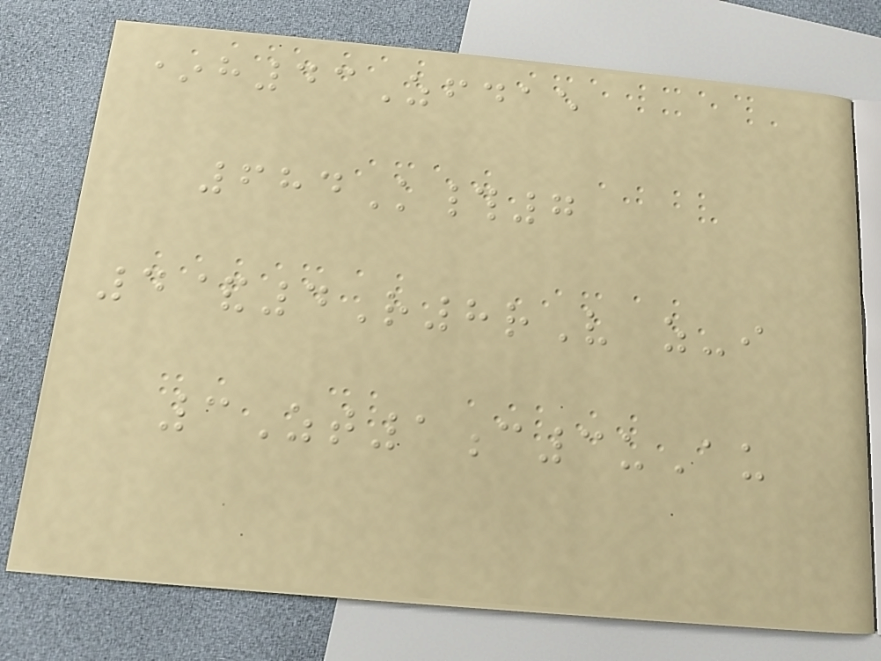*h43Zfdae
684K#7
4&4R8rV z-i
3Zt1c3uAu
